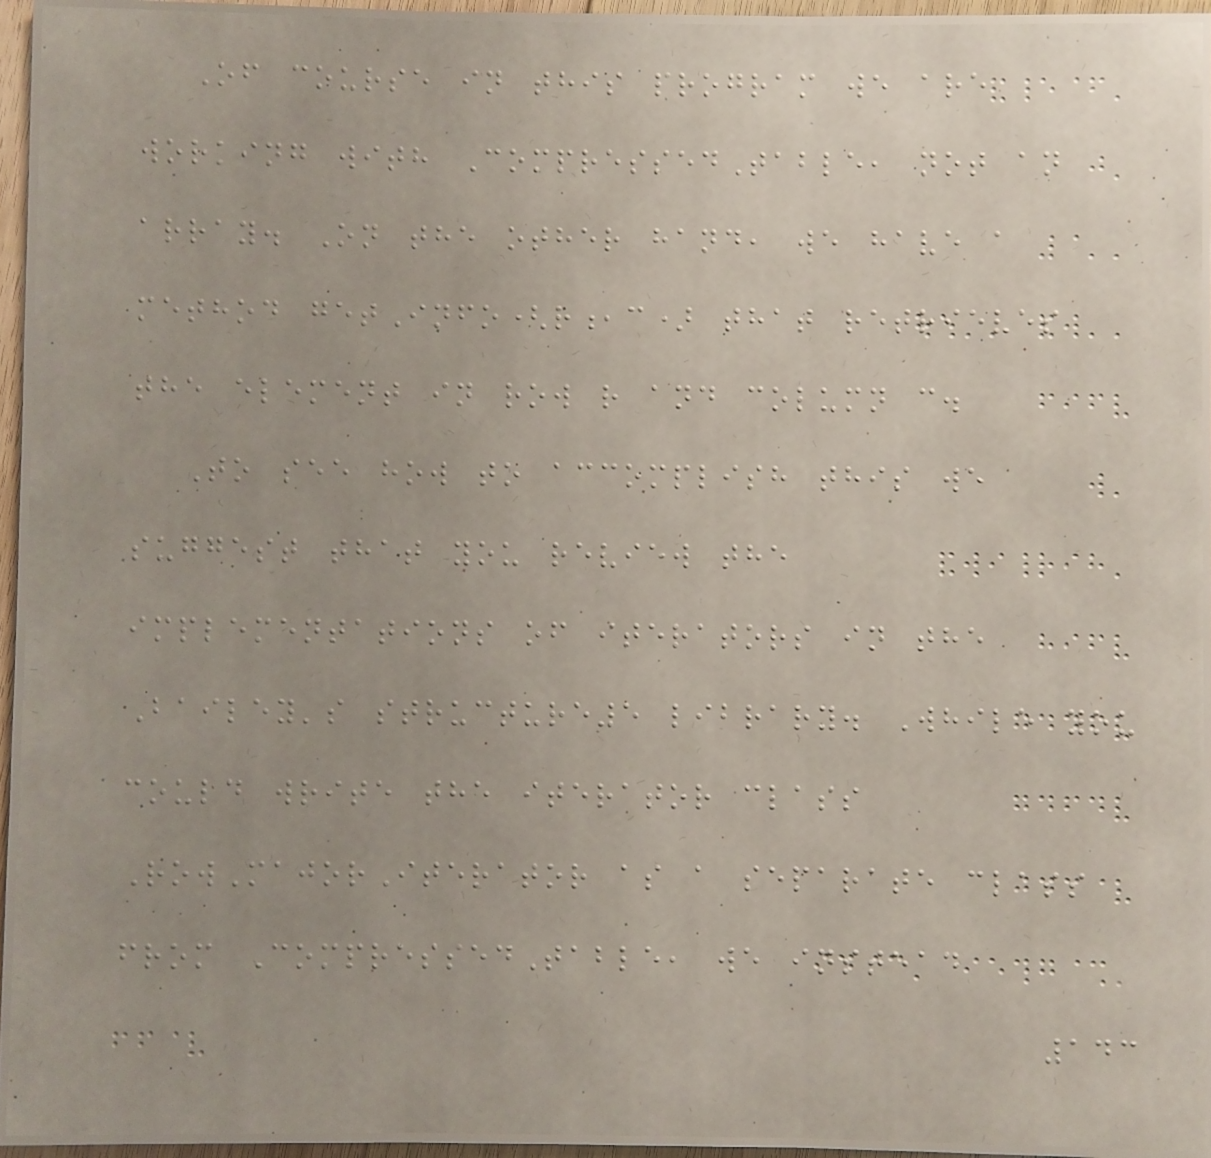Of course in this program we are
working with CompressedTable, not an
array. On the other hand, we have a
method getInfo(r,c) that retrieves
the element in row r and column c.
To see how to accomplish this we
suggest that you review the
implementations of iterators in the
Bailey's structure5 library. While you
could write the iterator class
RowMajorIterator as a separate class
from CompressedTable, we instead
143
